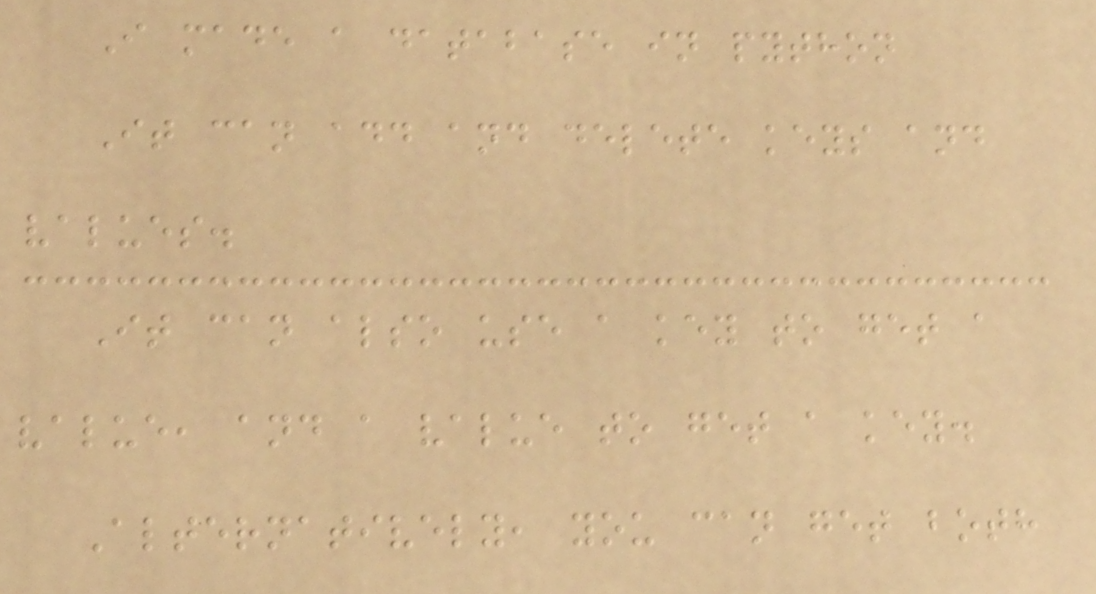I made a database in python
It can add and delete keys and
values.
It can also use a key to get a
value, and a value to get a key.
Alternatively, you can get both
